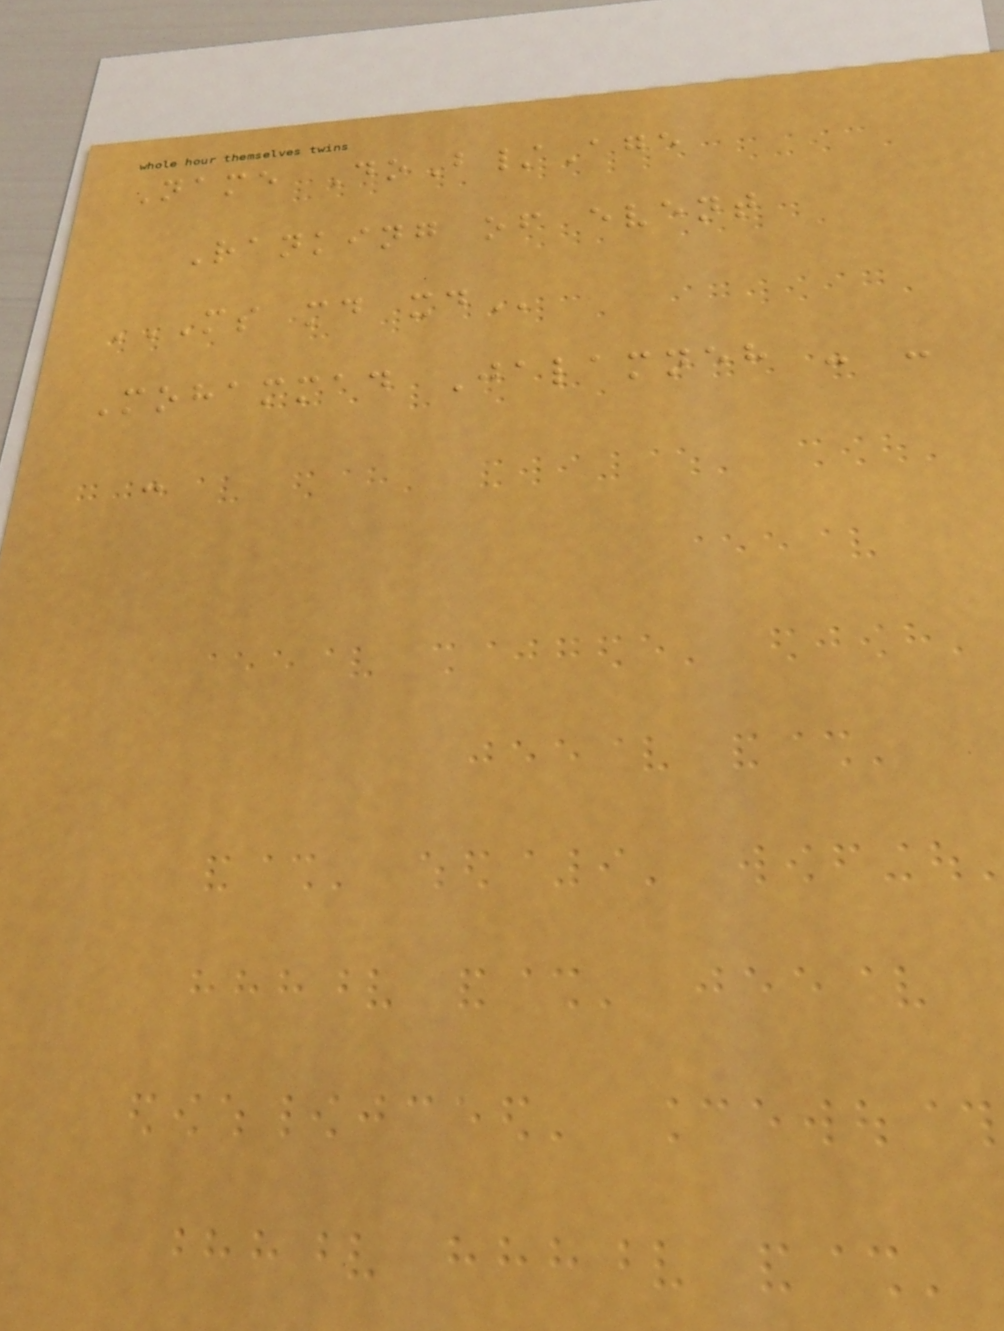Name DoB/Age
Ranking of event
MS MD XD
Mohammad Jalamneh - -
-
